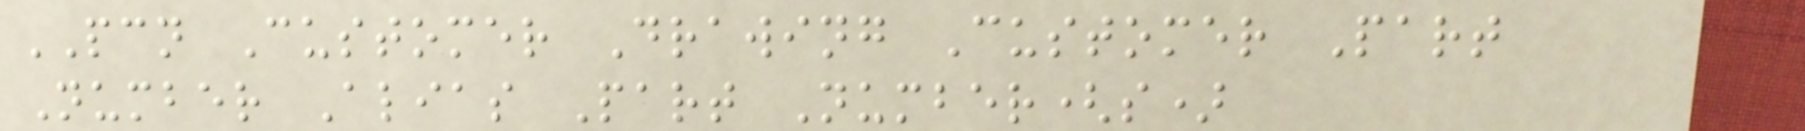PCN Customer Drawing Customer Part
Number Alias Part Number(s)
